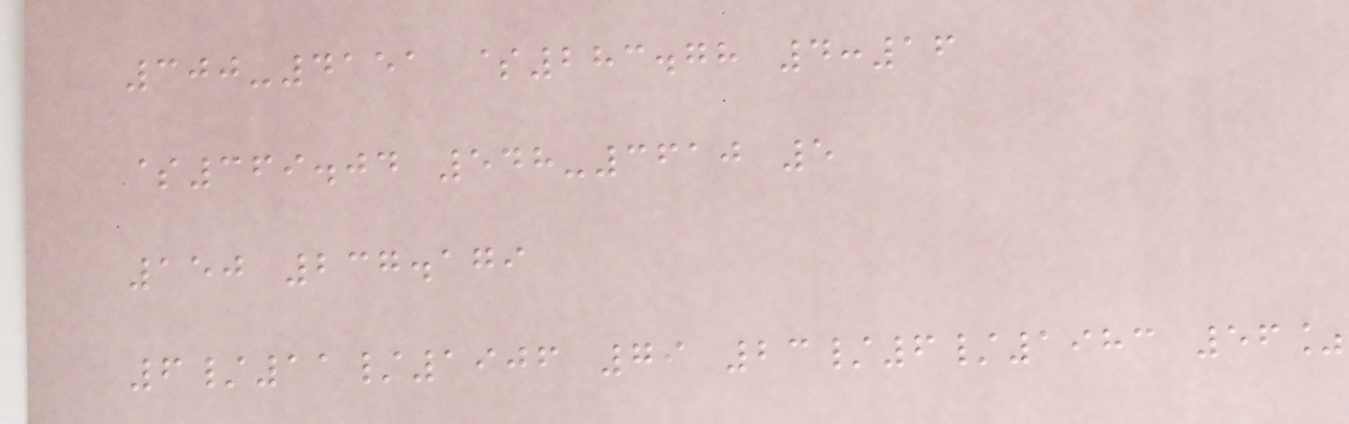300-4151 $283.78 4:16
$369.04 548-3610 5
150 237.179
6/11/1906 79 23/6/1983 56%
